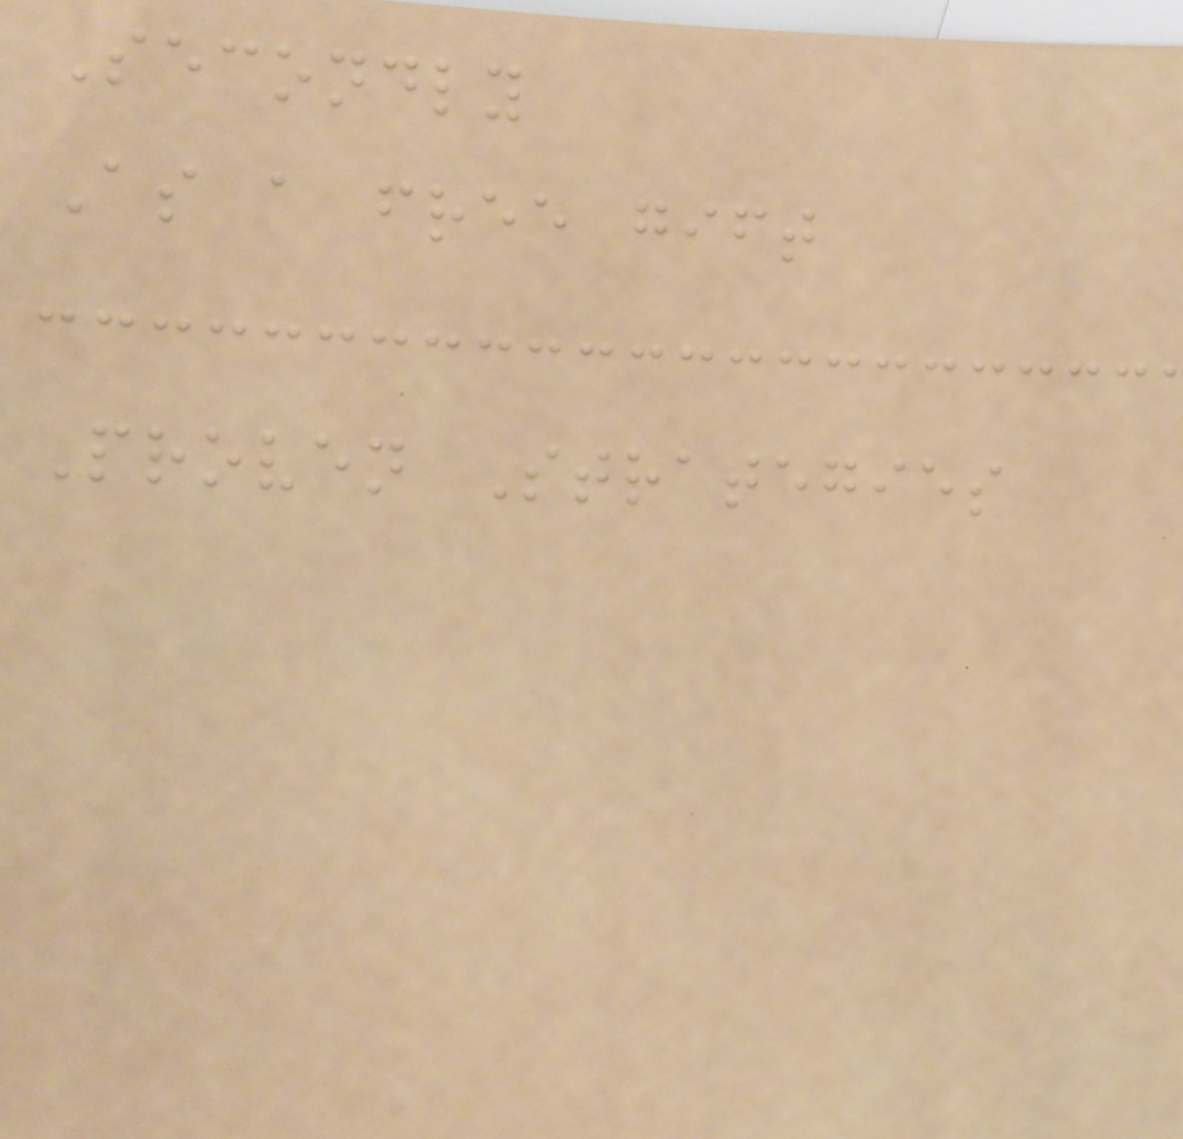Secondly
As a free gift
Proven Strategies
